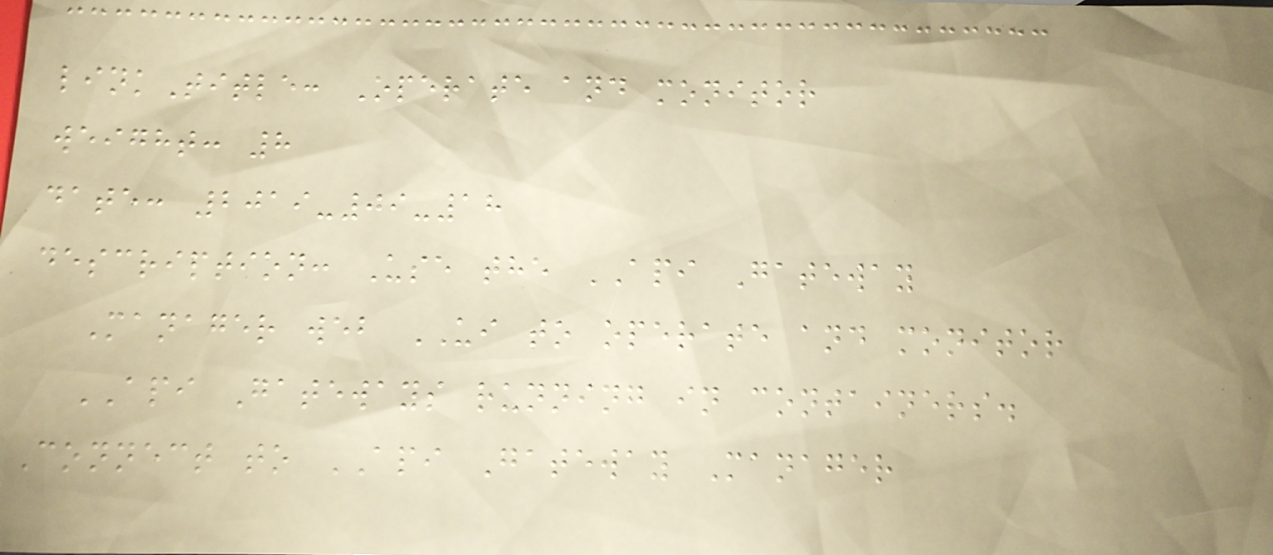linkTitle: Operate and monitor
weight: 8
date: 2019-09-18
description: Use the API Gateway
Manager web UI to operate and monitor
API Gateways running in containers.
Connect to API Gateway Manager
